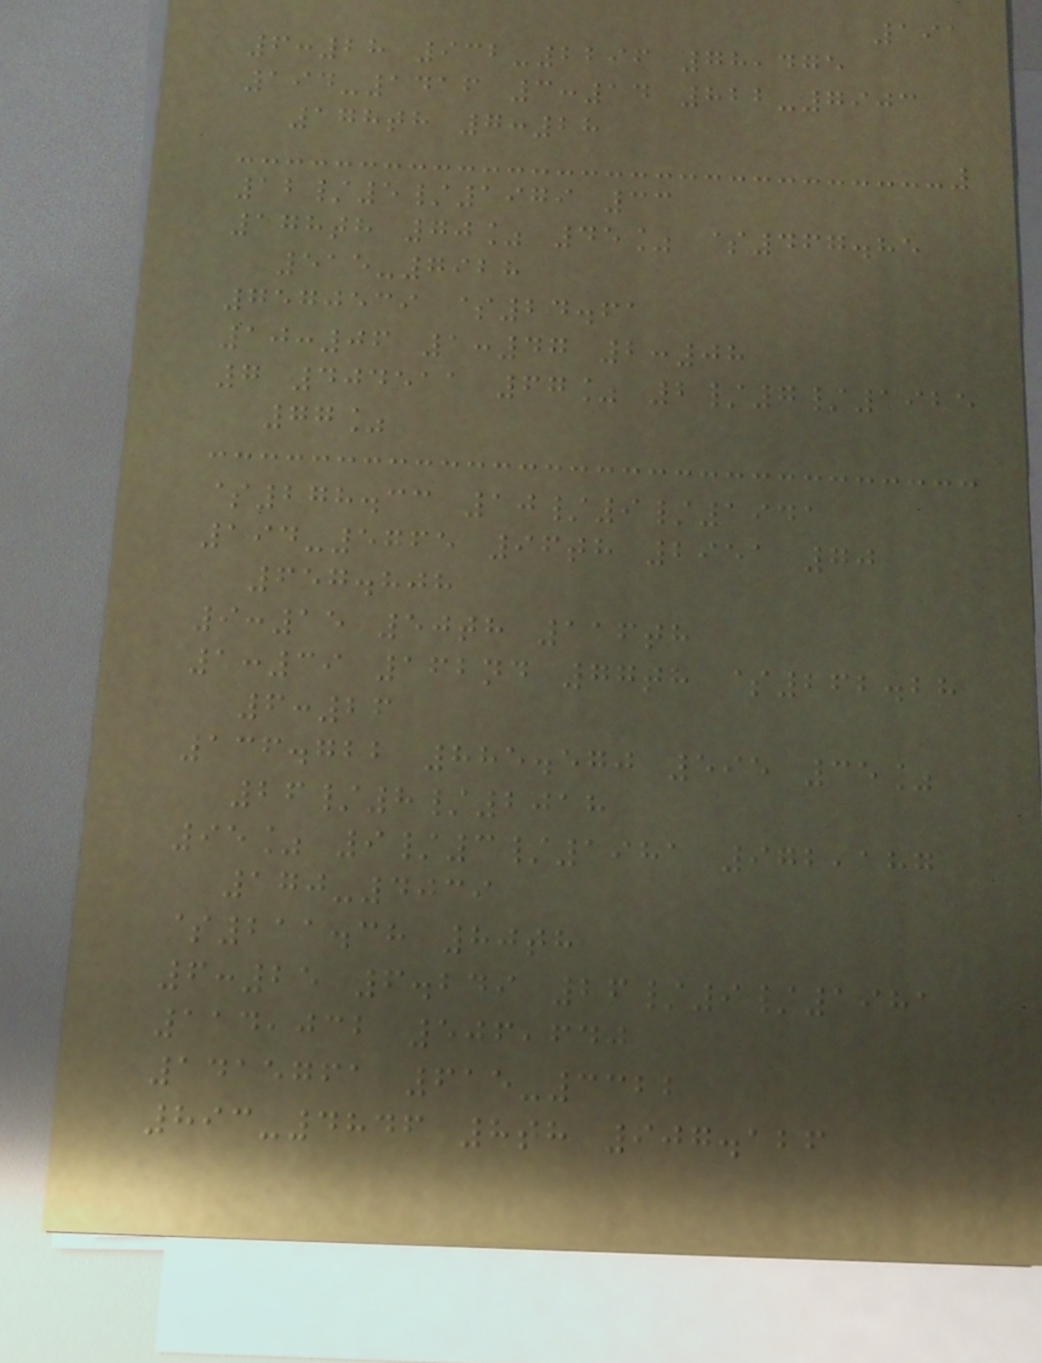191
6:28 932-2296 78,475
194-1416 3:14 822-7903
178th 7:28
12/5/1979 33
178th 70% 45% $467.85
515-7928
7570539 $24.61
10:06 1:47 2:08
7 404511 67% 2/7/1925
77%
$278.33 10/9/1941
194-5765 96th 2951 70
657.808
9:15 50th 116th
1:39 162nd 77th $262.28
6:26
136.722 885.570 595 35%
26/8/2018
95% 9/3/1981 972,187
170-4039
$211.38 80th
6:25 6.249 26/9/1981
114,032 506,640
1415761 615-3322
893-4846 8th 907.126
